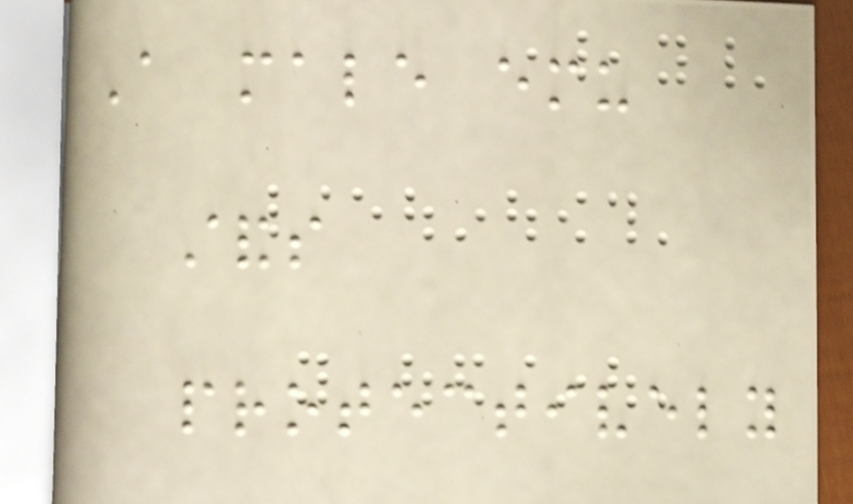A male emu
stands
protectively
